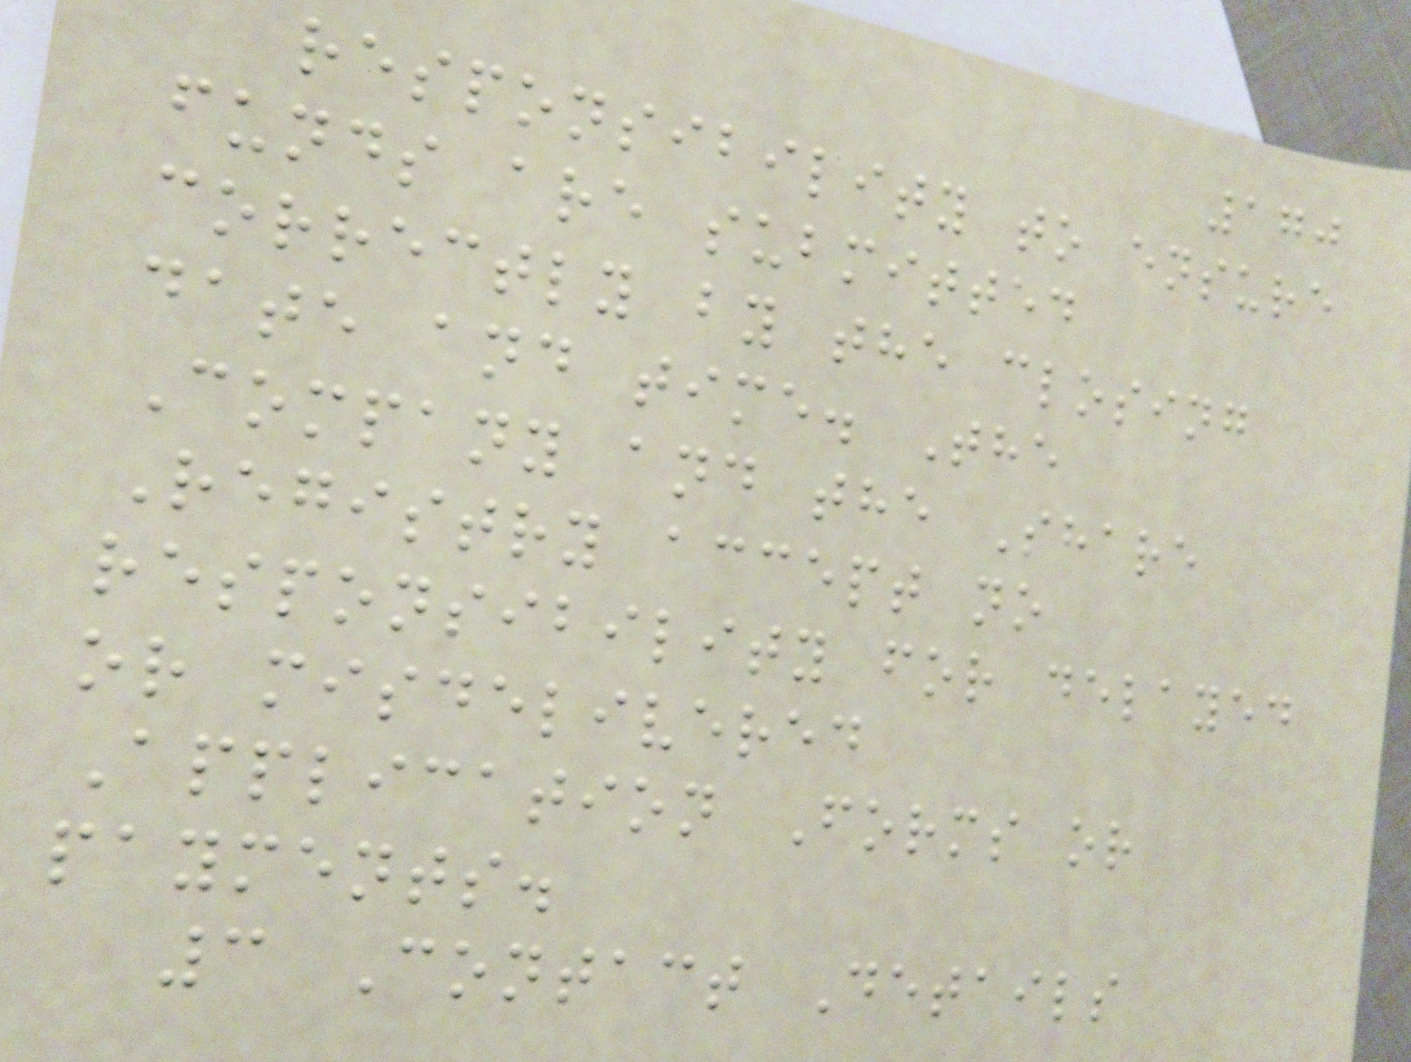170
responsibility to ensure
funds are submitted
correctly by the closing
date and time. The
Company and the Share
Registry accept no
responsibility for delayed
or misdelivered
Application Forms or
payments.
3 Contact Details
